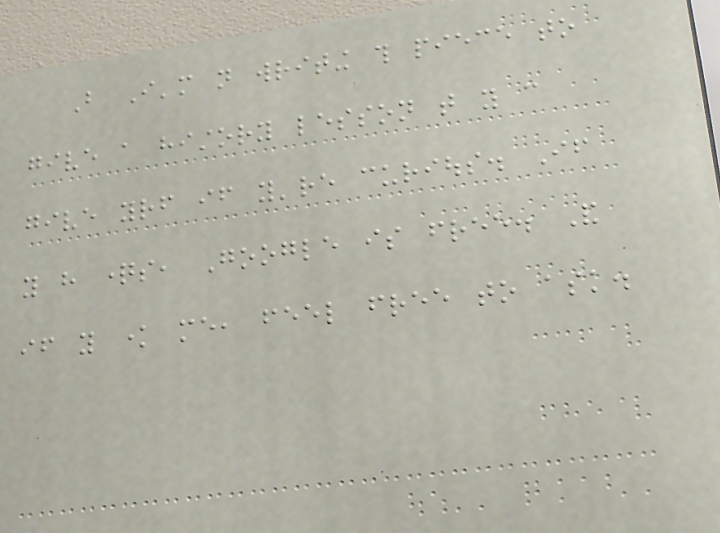But I'm not writing this piece to
give a history lesson that you can
give yourself if you're curious. If
you have questions, Google is free. And
if you know me, feel free to ask.
